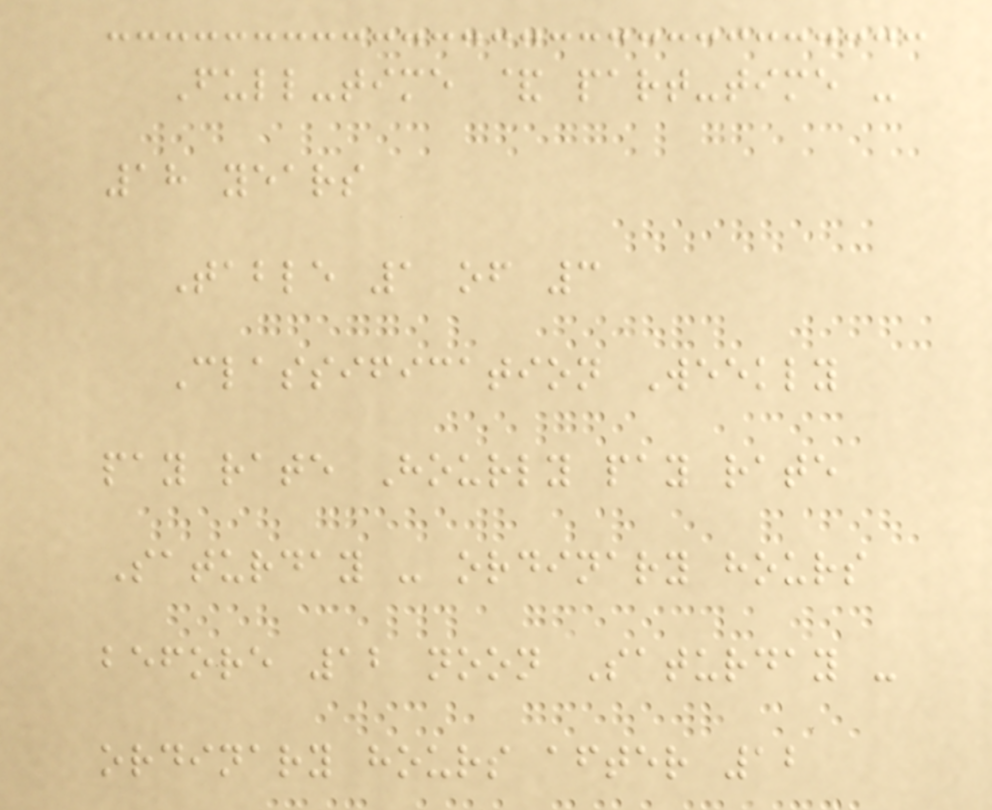Full-time & part-time -
18 years
Table 1 of 3
Classification Weekly
pay rate Hourly pay rate
Saturday - ordinary hours
before 12 noon Saturday -
ordinary hours after 12
